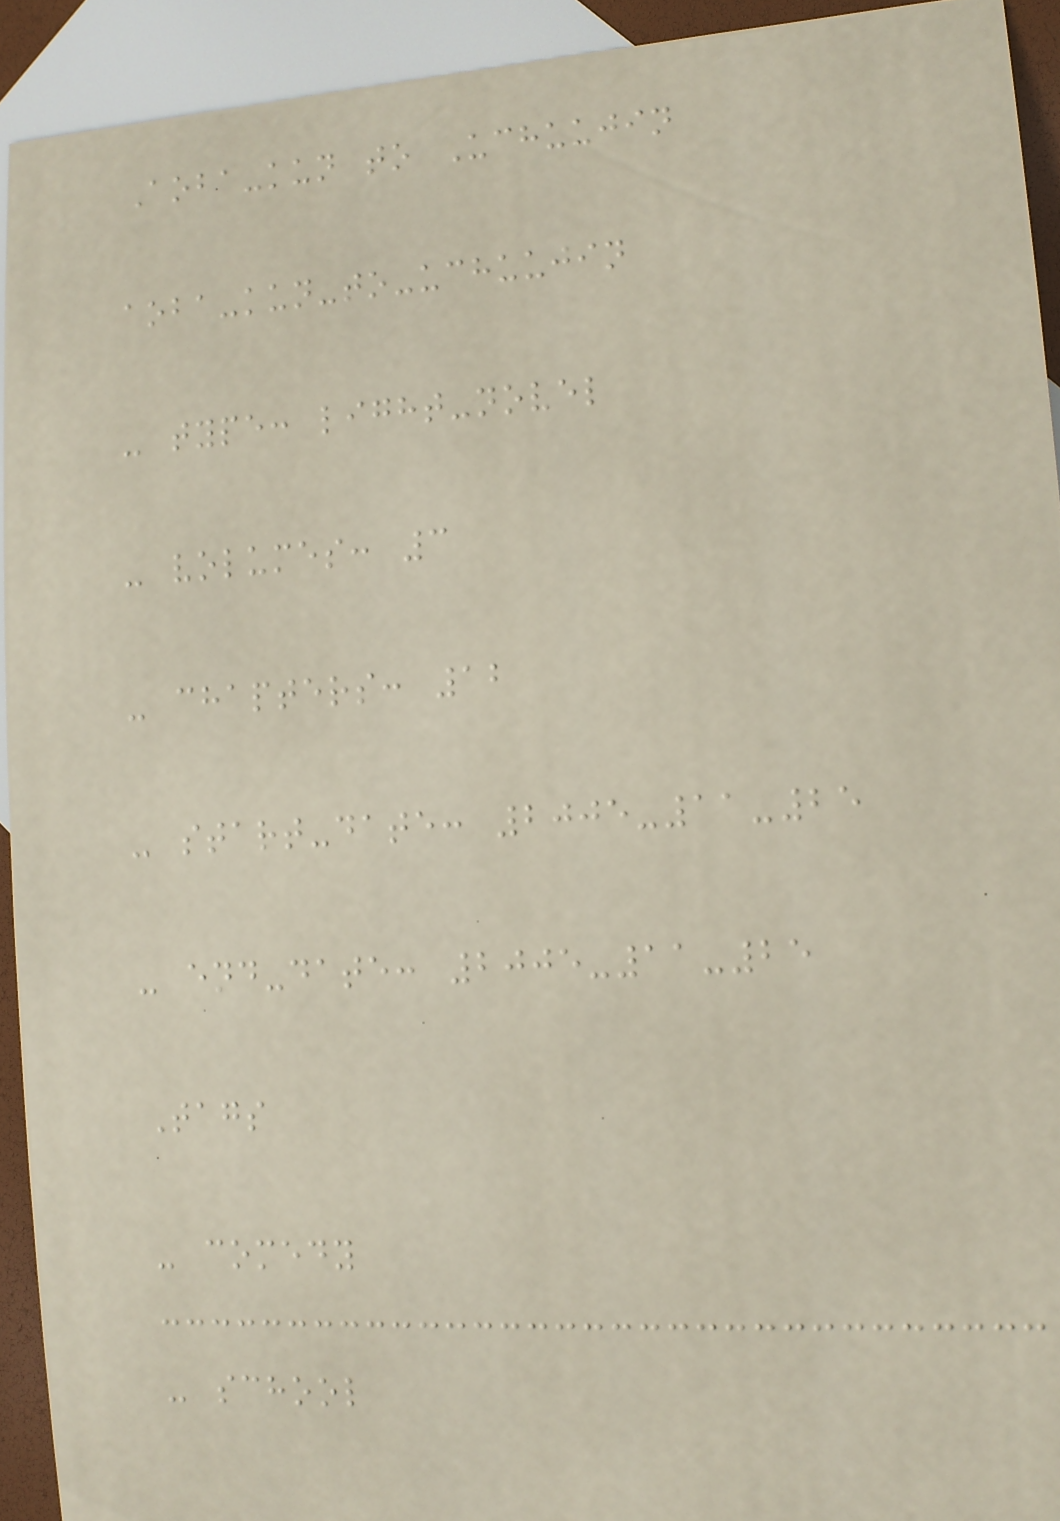Aoba-kun to Uchuujin
aoba-kun-to-uchuujin
- type: light-novel
- volumes: 3
- chapters: 12
- start-date: 2005-11-25
- end-date: 2005-11-25
Tags
- comedy
- school
